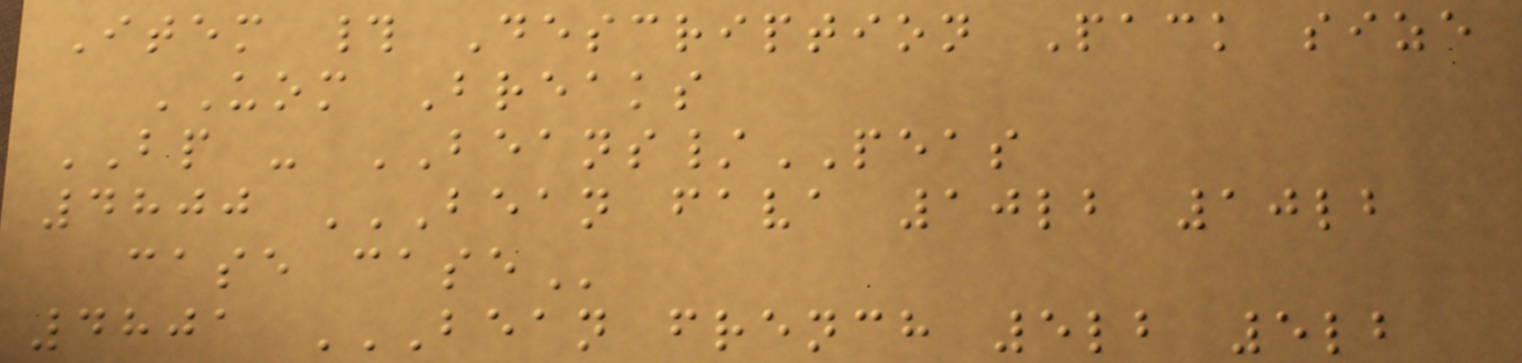Item # Description Pack size
UOM Breaks
BP - BEANS/PEAS
4800 BEAN FAVA 10LB 10LB
CASE CASE
4801 BEAN FRENCH 5LB 5LB
